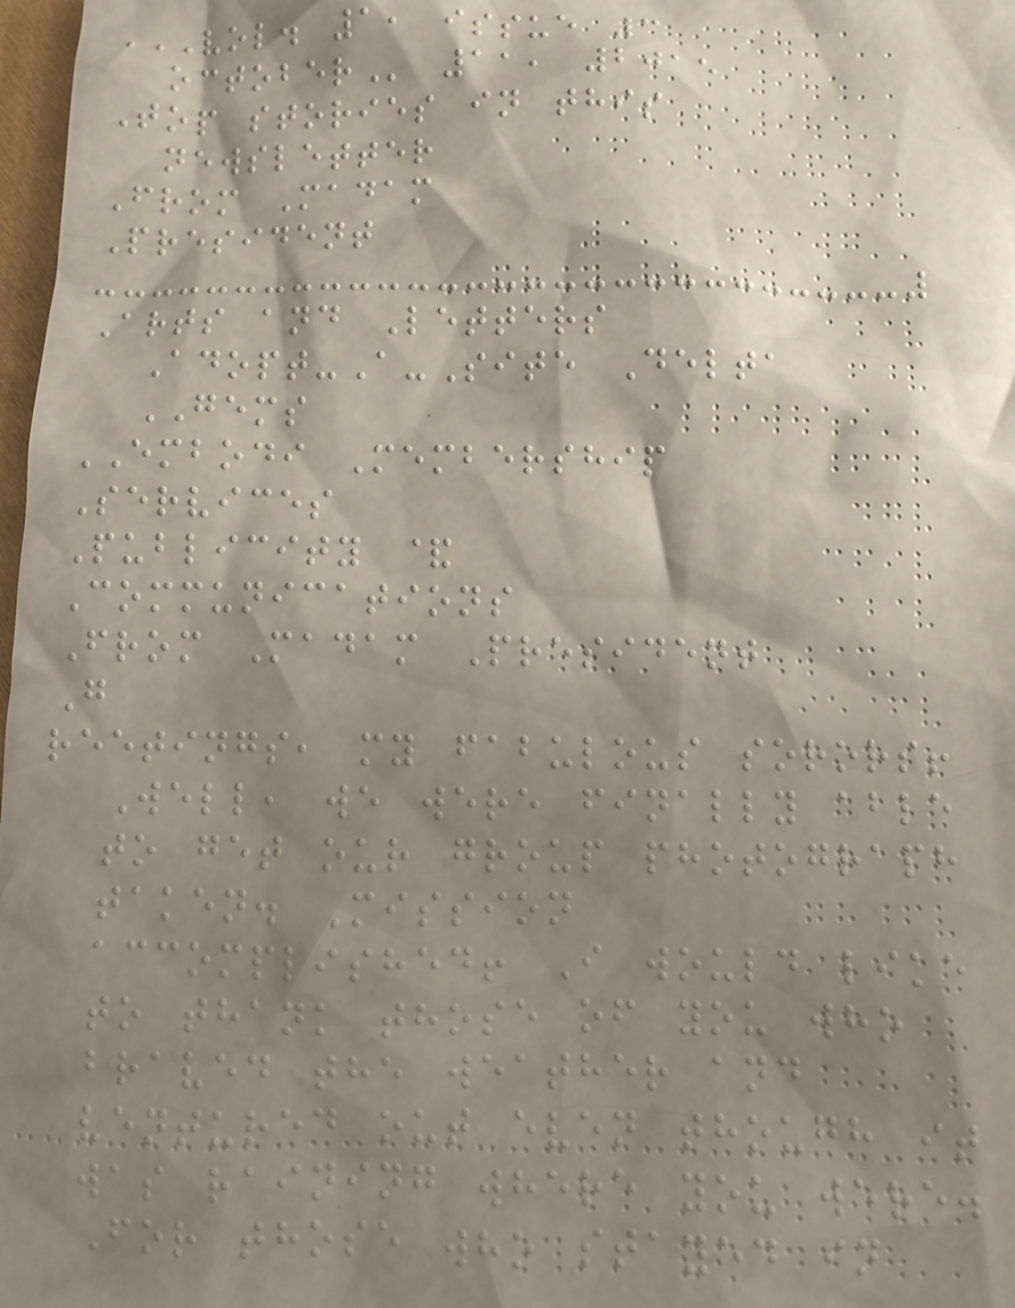VOL. 1, ISSUE 3
OCTOBER 11, 2015
Top stories in this
newsletter
From Madam
President
Arts and Letters
Adopt-A-Site Delta
GEMS
EMBODI Membership
Services
Publicity &
Communications
From Madam President
G
reetings, my fabulous sorors!
Well, we were finally able
to get our group photograph
taken. Mission
accomplished! I would like
to thank those of you who
braved the weather and
ventured out even though it
was raining where you were.
For those who stayed in
